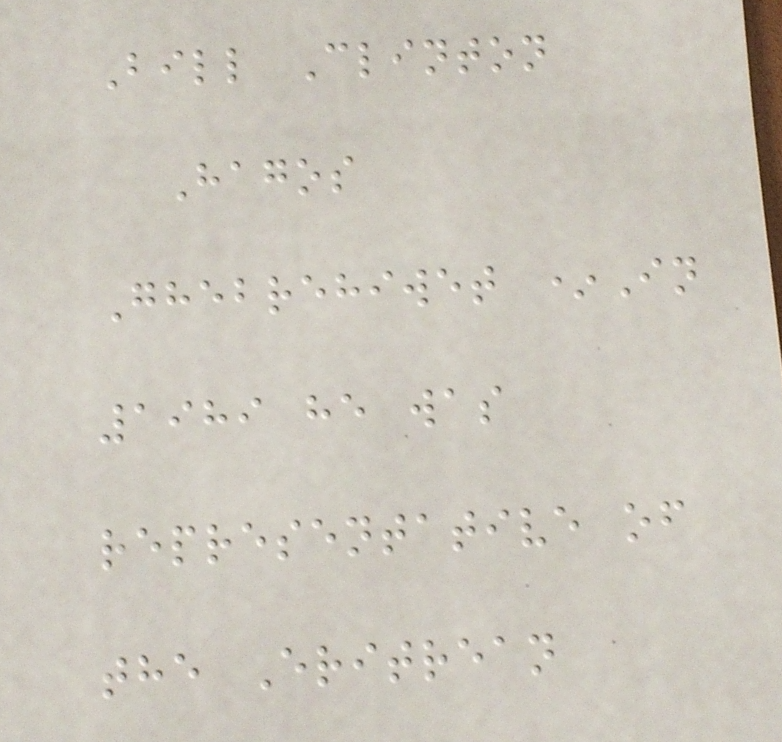Bill Clinton
Hagos
Ghebrehiwet *In
1989 he was
representative of
the Eritrean
